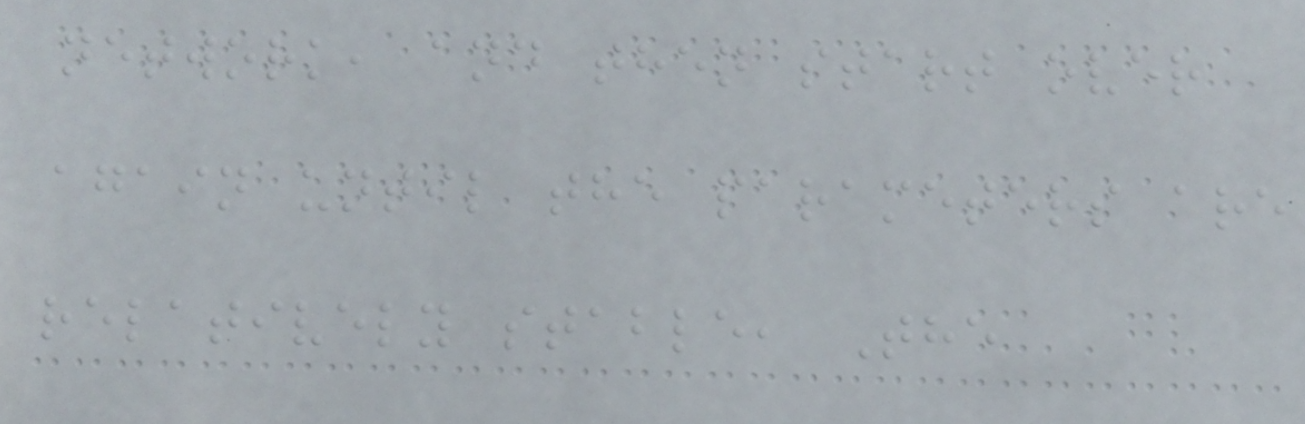network, and then start over
again until the parameters are
relatively stable, The
